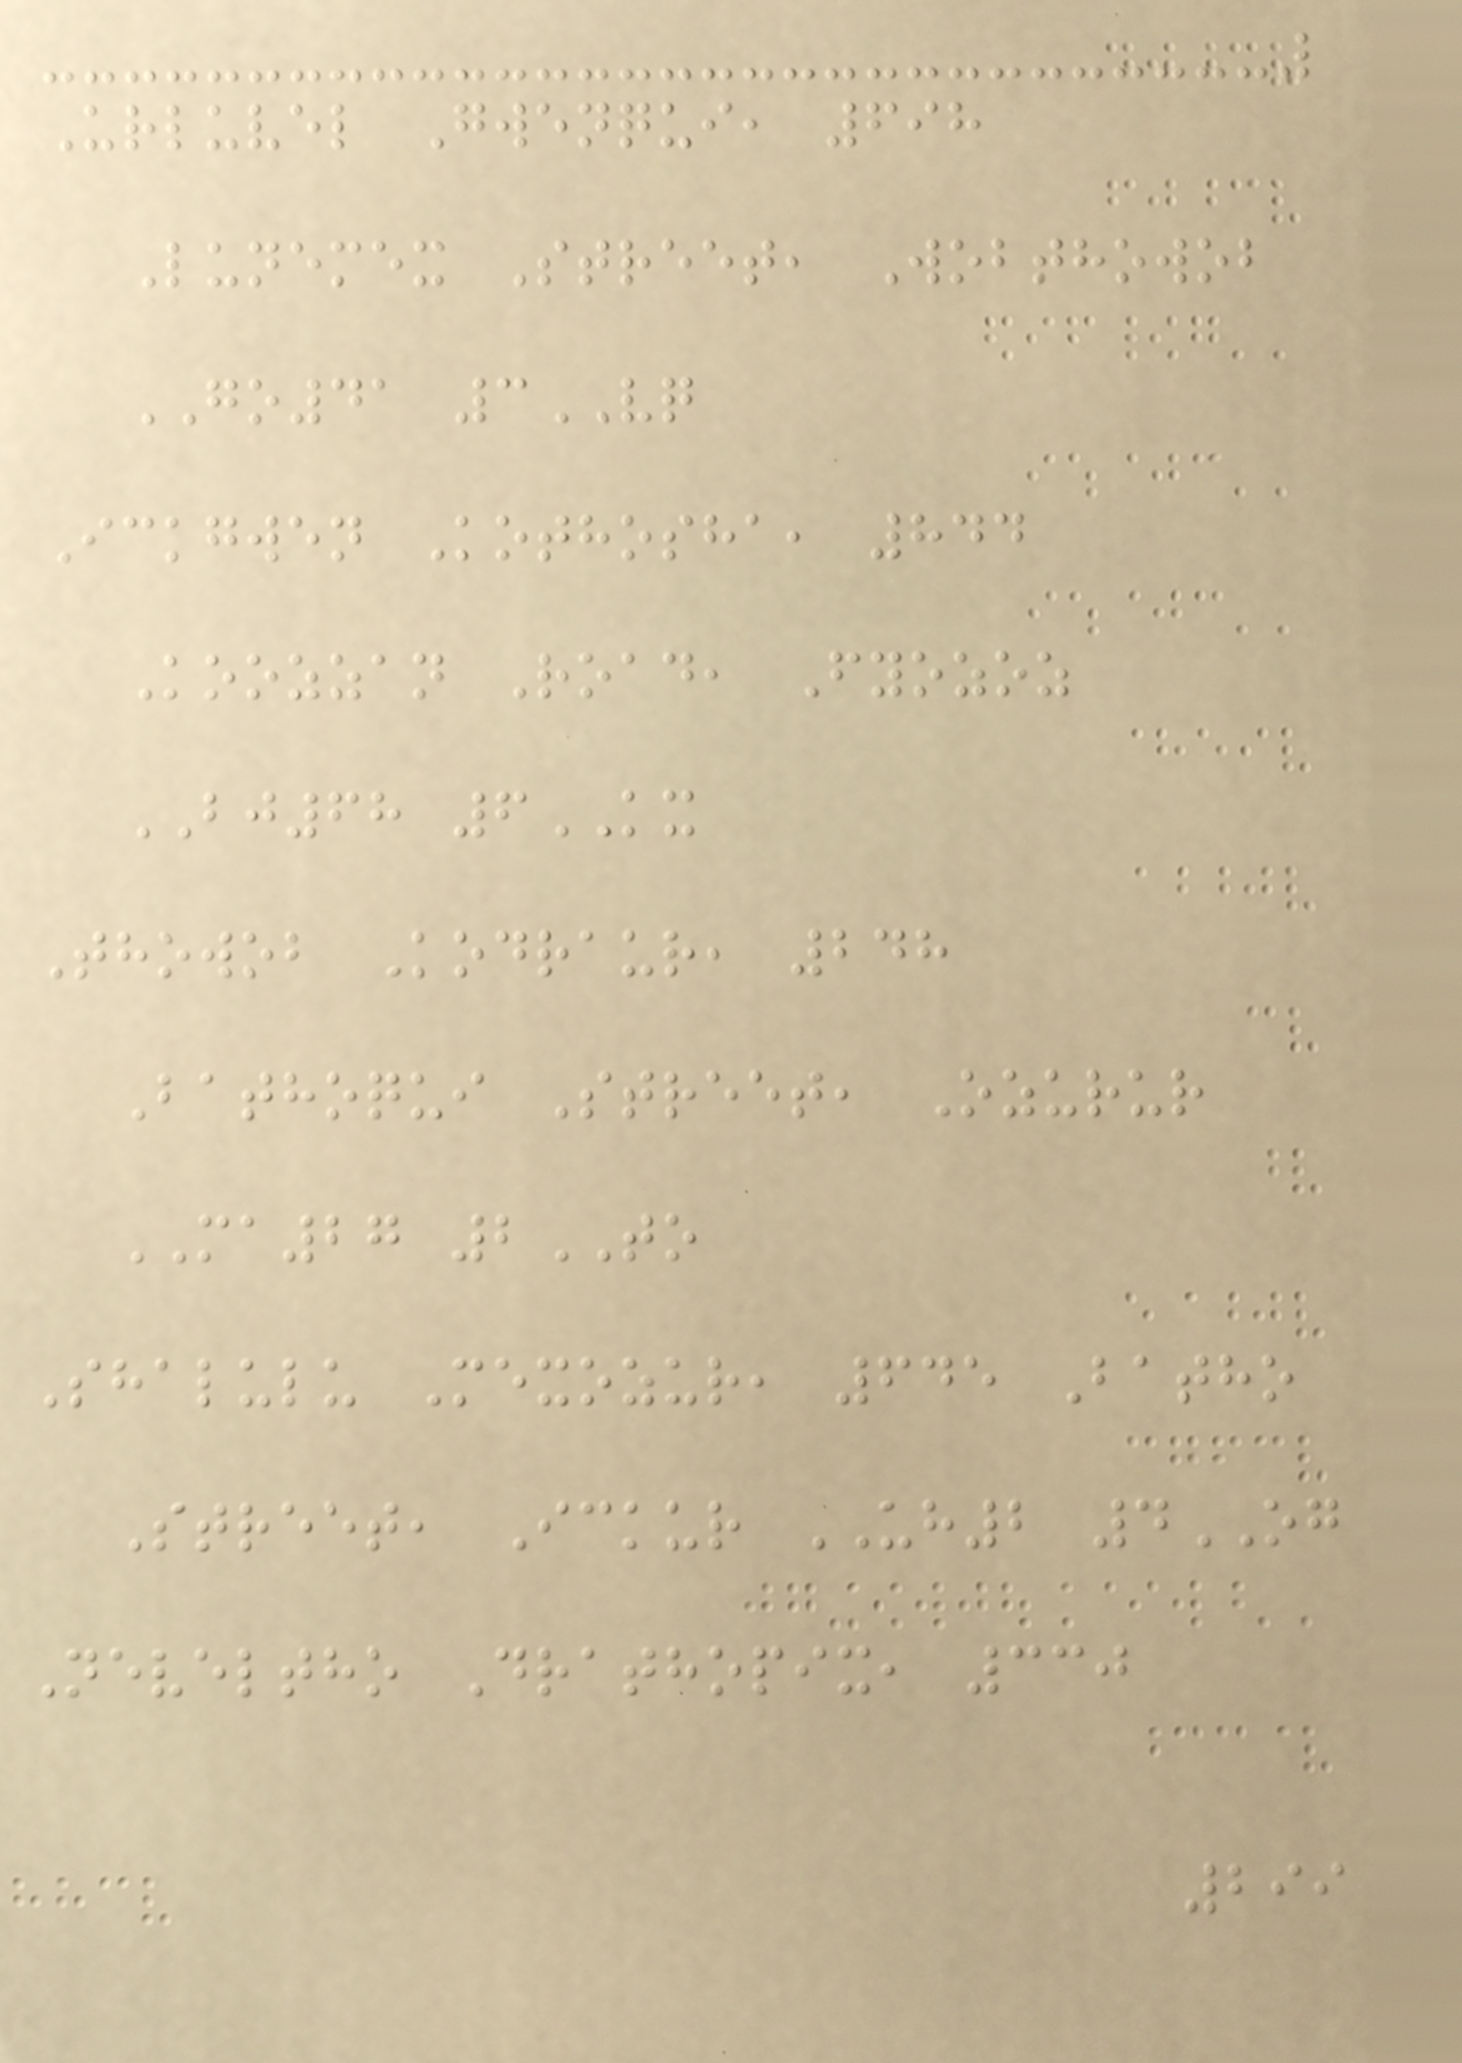Urluvel Gwenqui, 698
Lunemex Street, Wobthowob
GO41 3VQ
Ickgwen Kothosha, 844
Koozzan Road, Fyozoz
BJ68 6KX
Thowob Kodraur, 248
Bathoqui Street, Ozurur
MA27 2TO
Shalulu Mexozur, 645 Batho
Street, Ickur UH2 4OG
Neveltho Drathopix, 330
299
